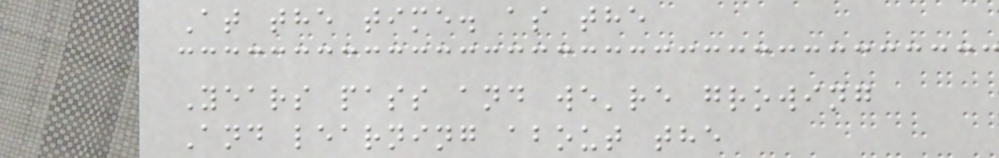At the time. as the
Years pass and we're growing
And learning about the
